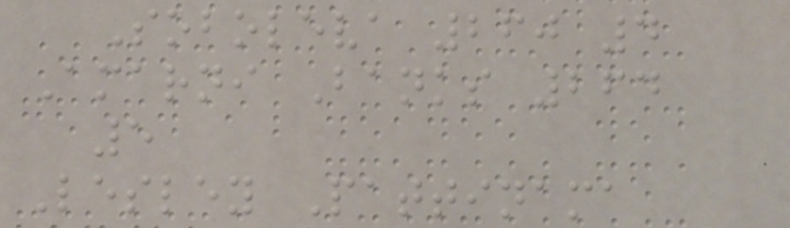Soboleva 260 4
Amarni Banks 264
5
Lesley Pattinama
